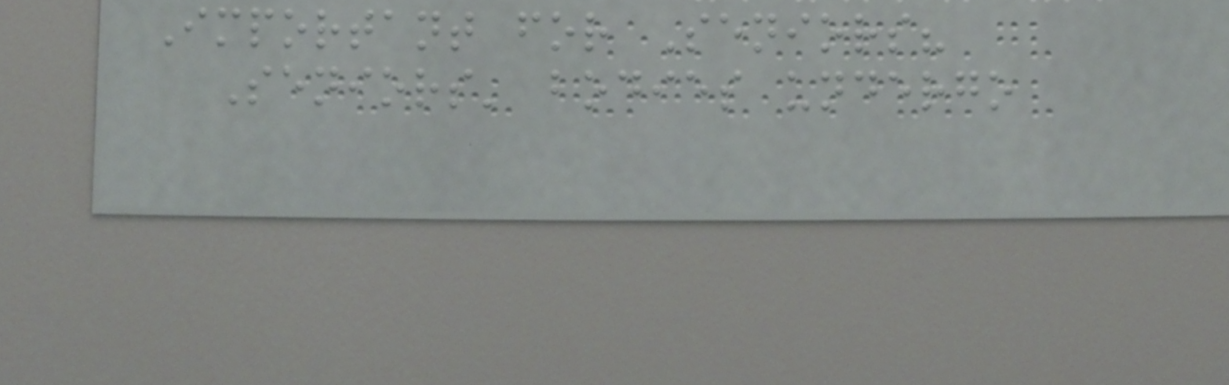Important for Seniors?
Seniors' bodies undergo
